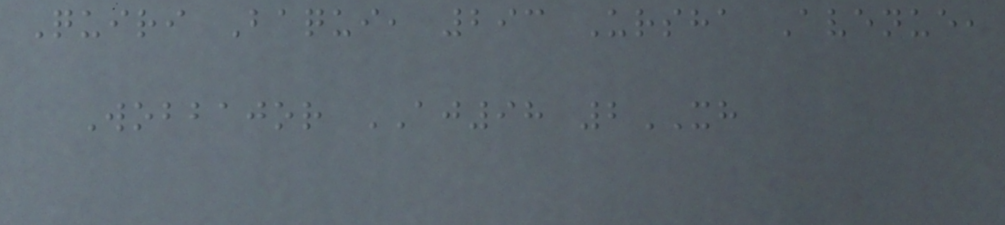Quiri Baqui, 293 Ursha Avenue,
Wobbajor AJ98 2XH
